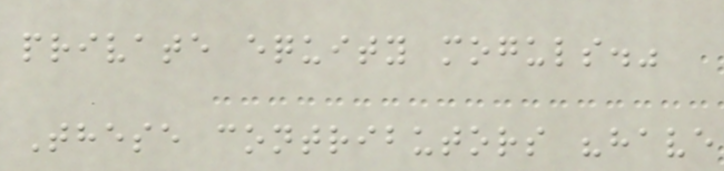private equity moguls."
These contributors "have
